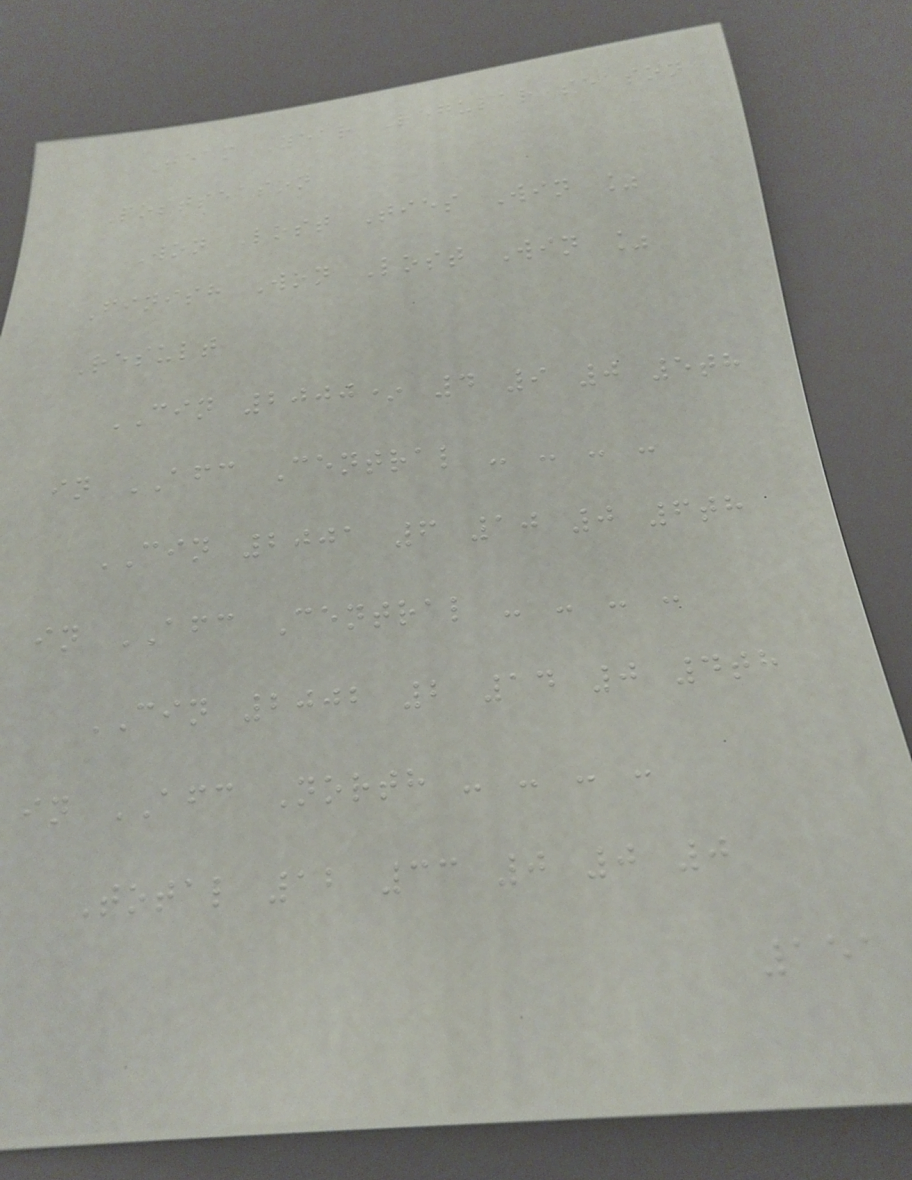Team Year Regular season
Postseason
Won Lost Ties Win %
Finish Won Lost Win %
Result
CIN 2000* 4 9 0 5th
in AFC Central - - - -
CIN 2001 6 10 0 6th
in AFC Central - - - -
CIN 2002 2 14 0 4th
in AFC North - - - -
Total 12 33 0 0 0
151
